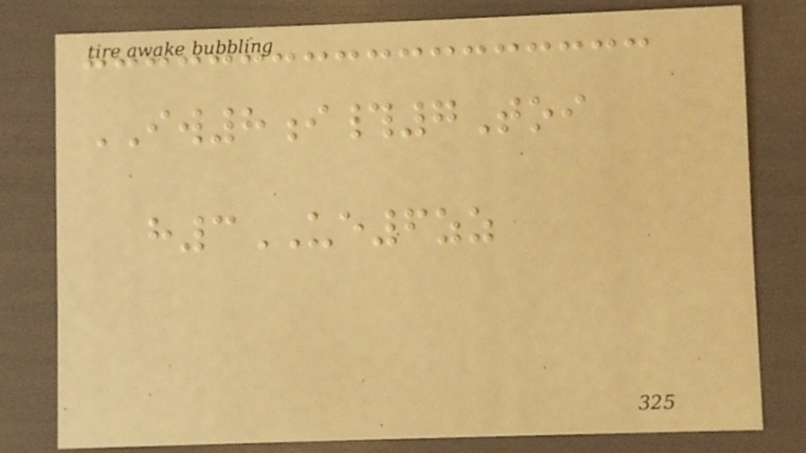IW8i#7Toi
h3UE6zz
